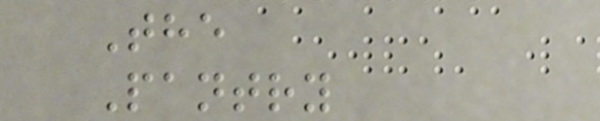The
Pantry
